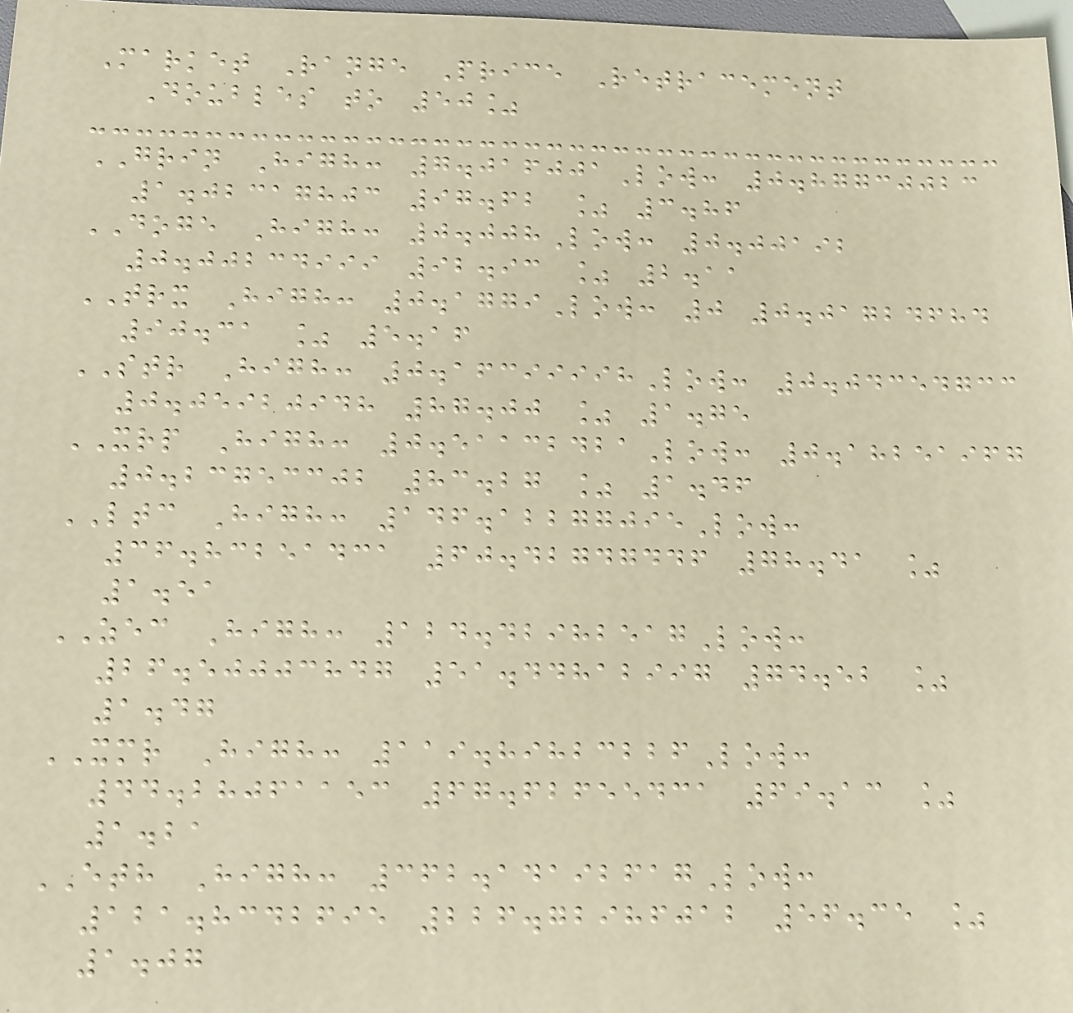Market Range Price Retracement
Doubles to 50%
GRIN High: 7.016001Low: 0.87730023
1.02317803 97.62 % 3.86
DOGE High: 0.008Low: 0.00192
0.00234999 92.93 % 2.11
TRX High: 0.1779Low: 0 0.01724684
90.31 % 5.16
STR High: 0.16399998Low: 0.04354733
0.05920948 87.00 % 1.75
XRP High: 0.51132421Low: 0.18251967
0.23753302 83.27 % 1.46
LTC High: 146.12277095Low:
36.83251431 60.42747446 78.41 %
1.51
ZEC High: 124.42982517Low:
26.50003847 51.44812997 74.52 %
1.47
XMR High: 119.89823226Low:
44.28061153 67.62655431 69.13 %
1.21
ETH High: 362.14192617Low:
121.8342695 226.72986012 56.35 %
1.07
